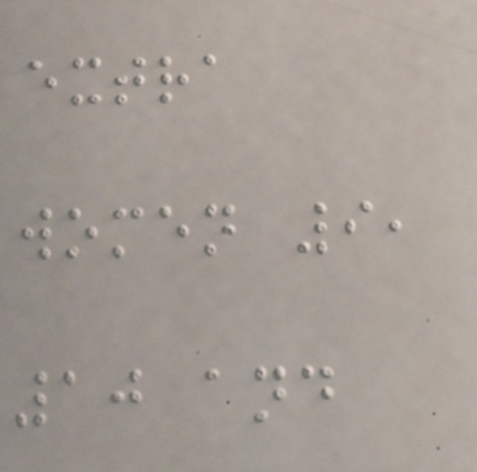extra
women 9,
10 and
